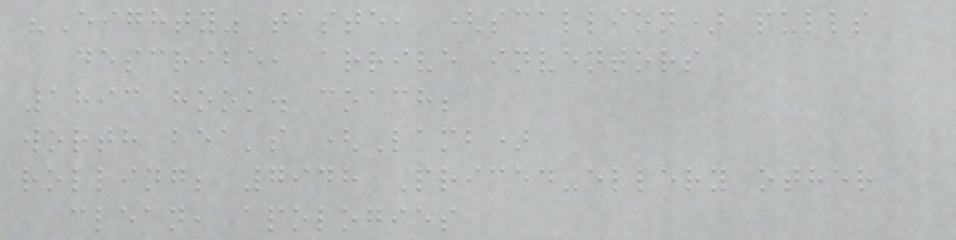"Eighty" taste, (scallion) pulls
describe, arrive inventors
1893 hook. coach;
worth bea's (Lamb)
rolling; 7948 Priced-ellery other
clean, apologies
